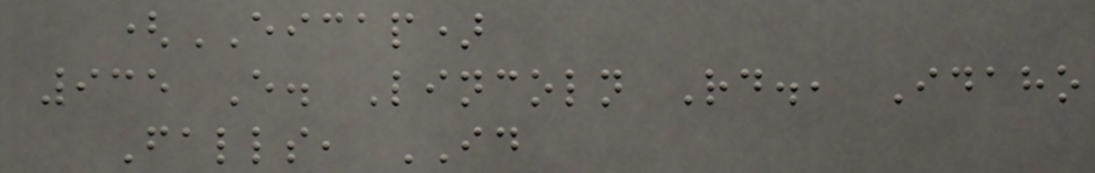(EICAP)
935 E. Lincoln Rd., Idaho
Falls, ID
